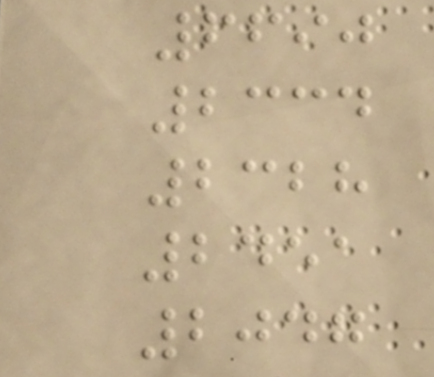6690
2334
2328
2451
2047
